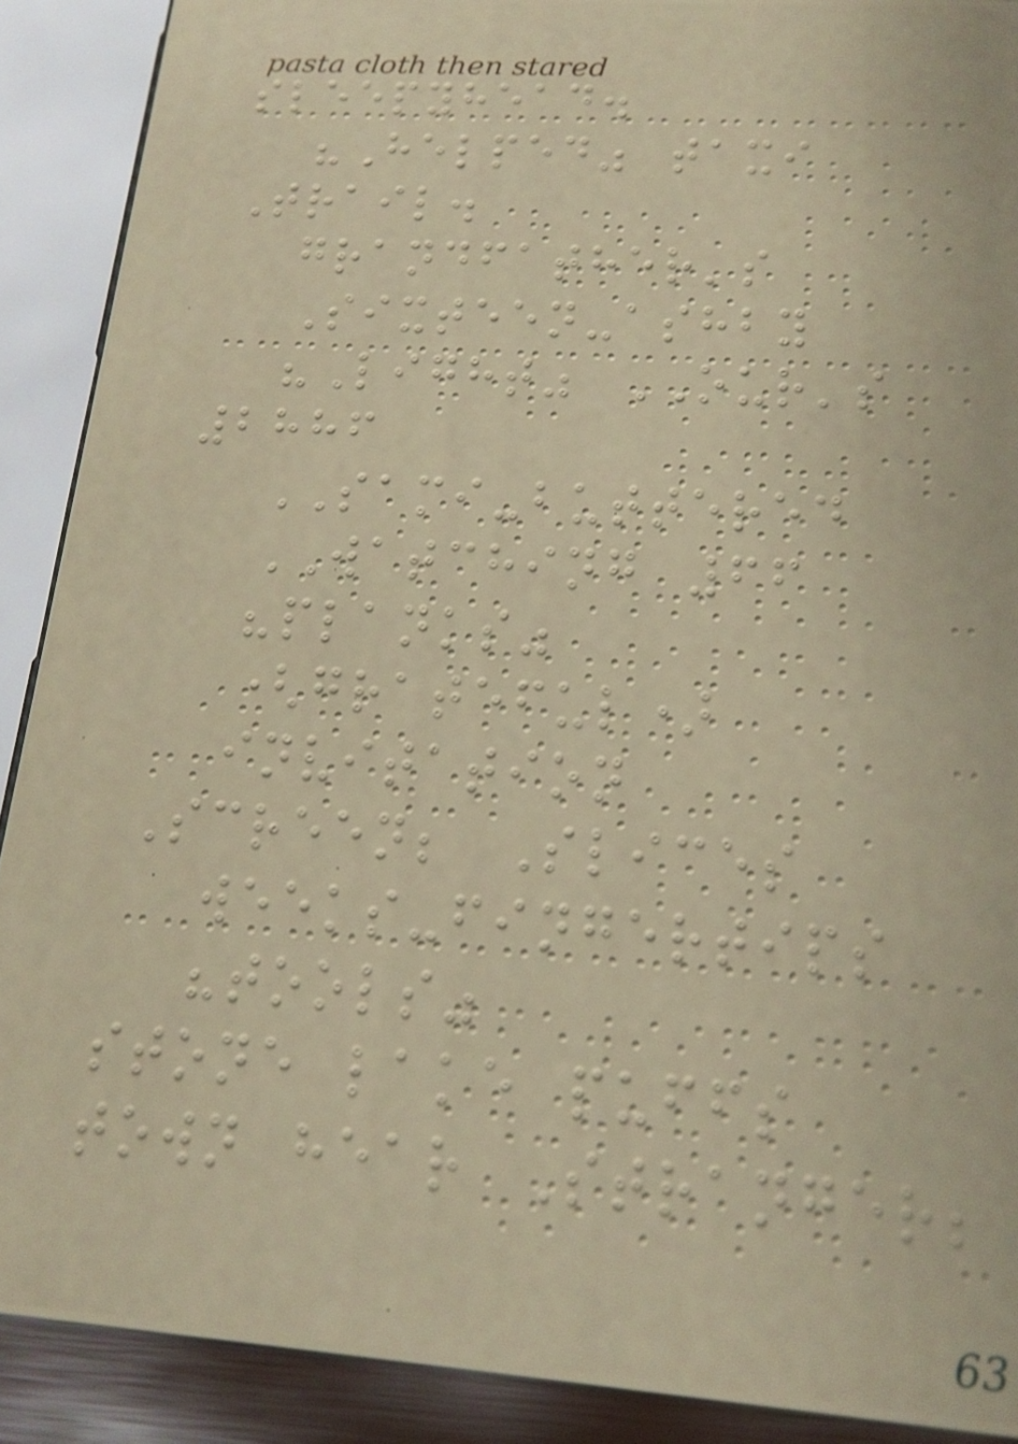sleepyhead.
"Helped" taxi
Trail.
grandfather's
Sixteen-ashby
"Light" OUR's
2886
SAMI-buttered
WATCHING 66
"planks"
(grateful)
invitation
Screen; Slices
weeks-fingertips
"tools"
stone lake puffs
town hear Stranger;
